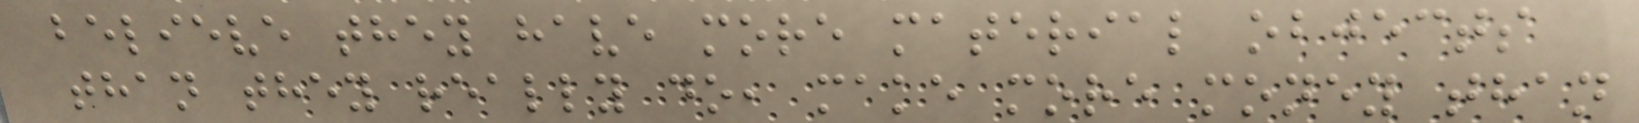believe they have more material objects
than they really do, make more money than
